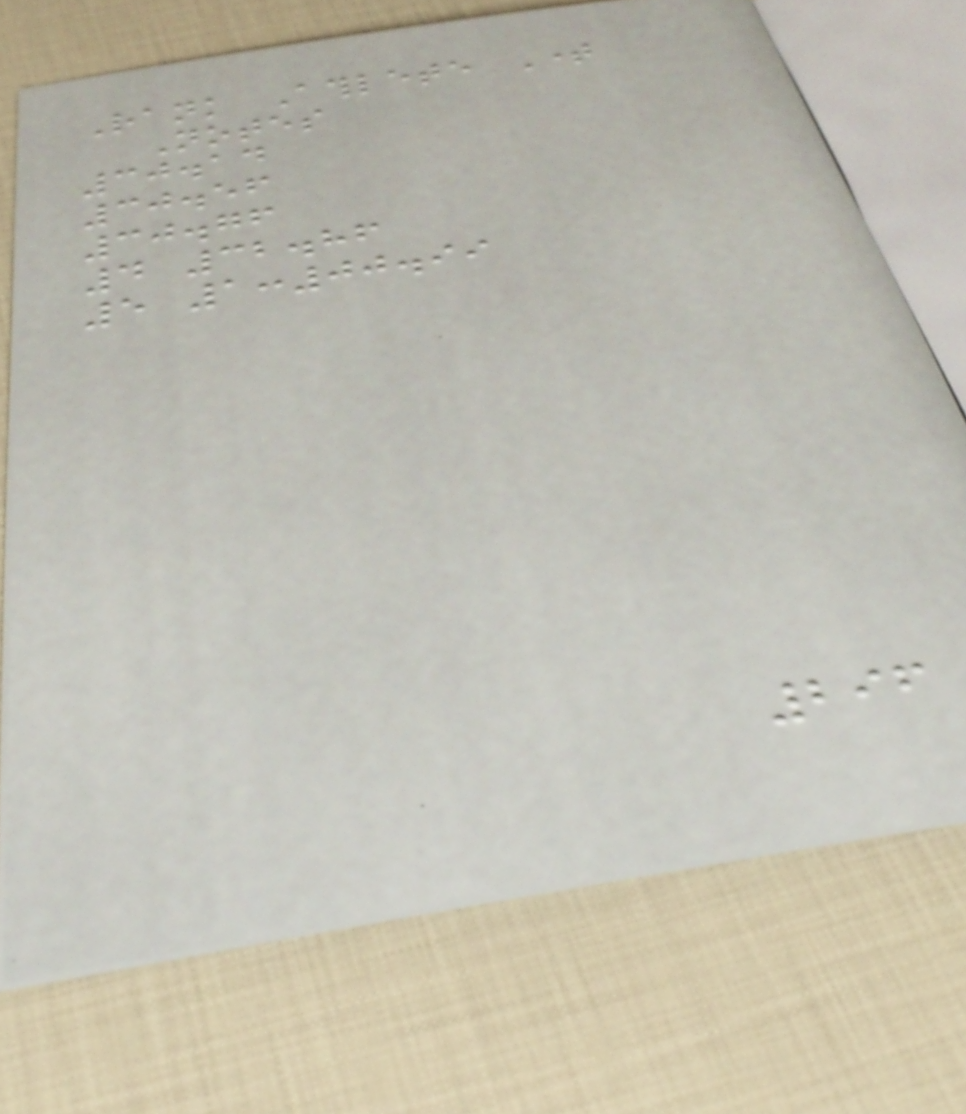Rank Athlete Time
Notes
30.14
30.56
30.76
4 32.86
5 1:00.99
296
